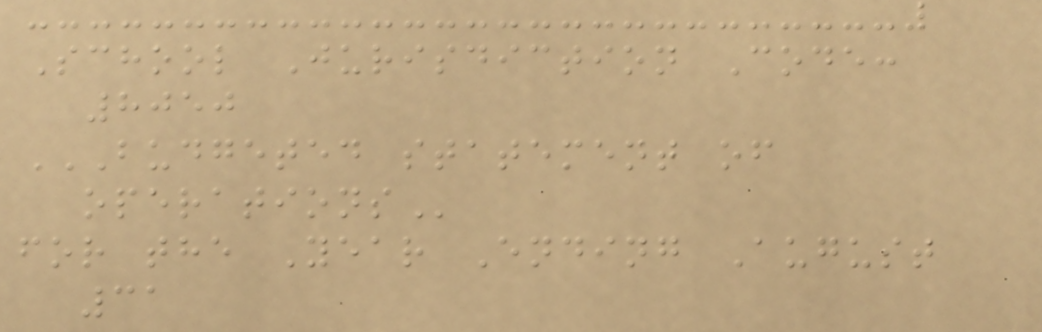School Jurisdiction Code:
8050
BUDGETED STATEMENT OF
OPERATIONS
for the Year Ending August
31
